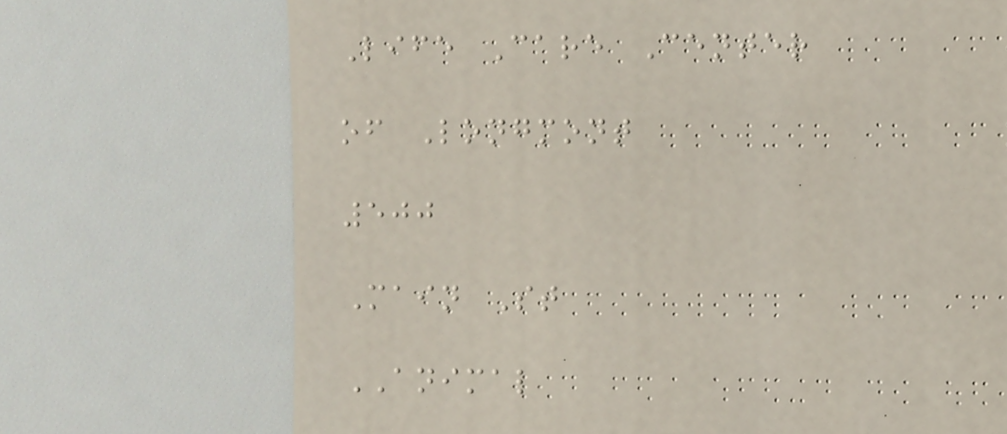Life Care Center
of Longmont
500
Main St
ANIMAL
